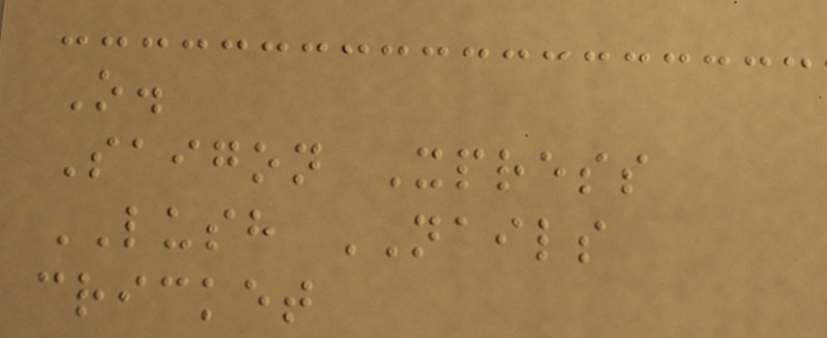O.
Saigon Xpress
LUSH NAILS
cricket
